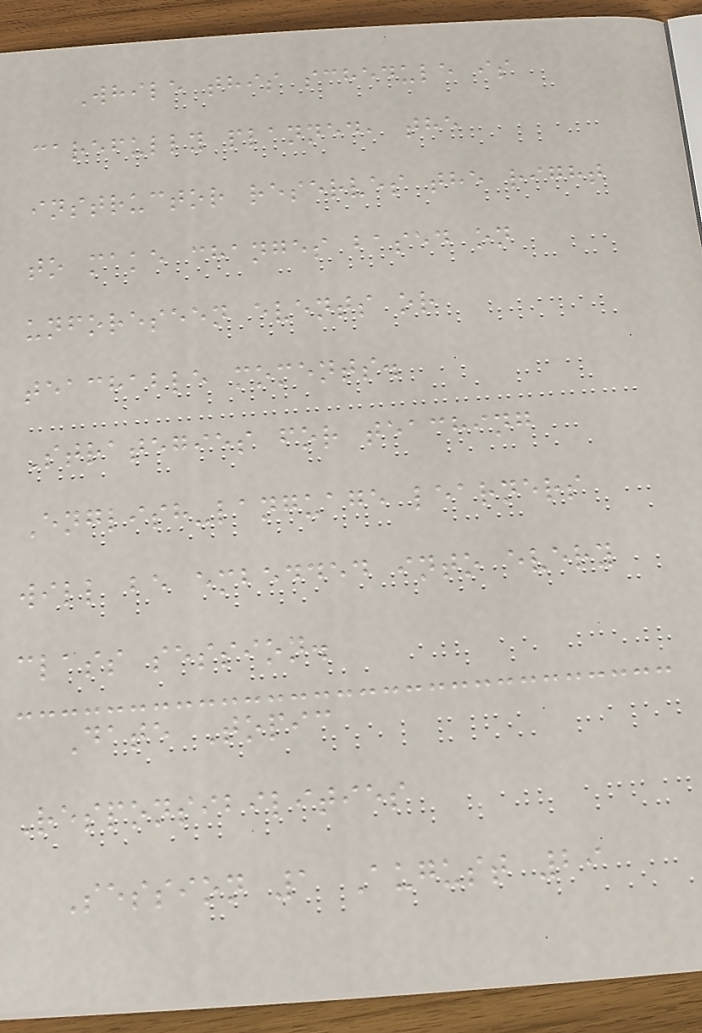While this schedule is
carefully planned, the
instructor reserves the right
to make changes based on
unforeseen events or
teachable moments.
Strategies for teaching
English-language learners
will be embedded into every
class session.
Date Topic
Responsibilities
Session 1 August 29
